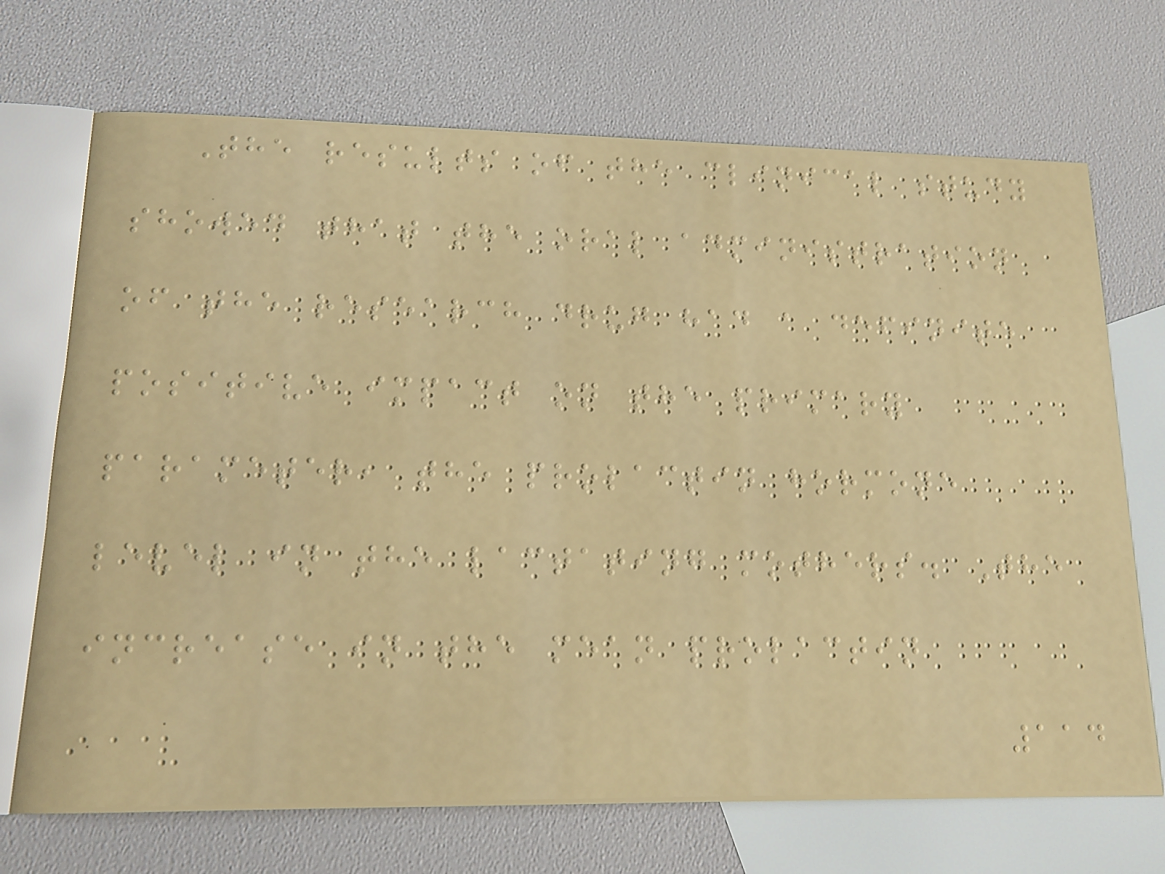The results of the clinical study
showed that the oral administration
of the research drug had a definite
positive impact on the primary
parameter, the prolactin hormone
level in the lactating mothers. The
increase in the mean prolactin
114
